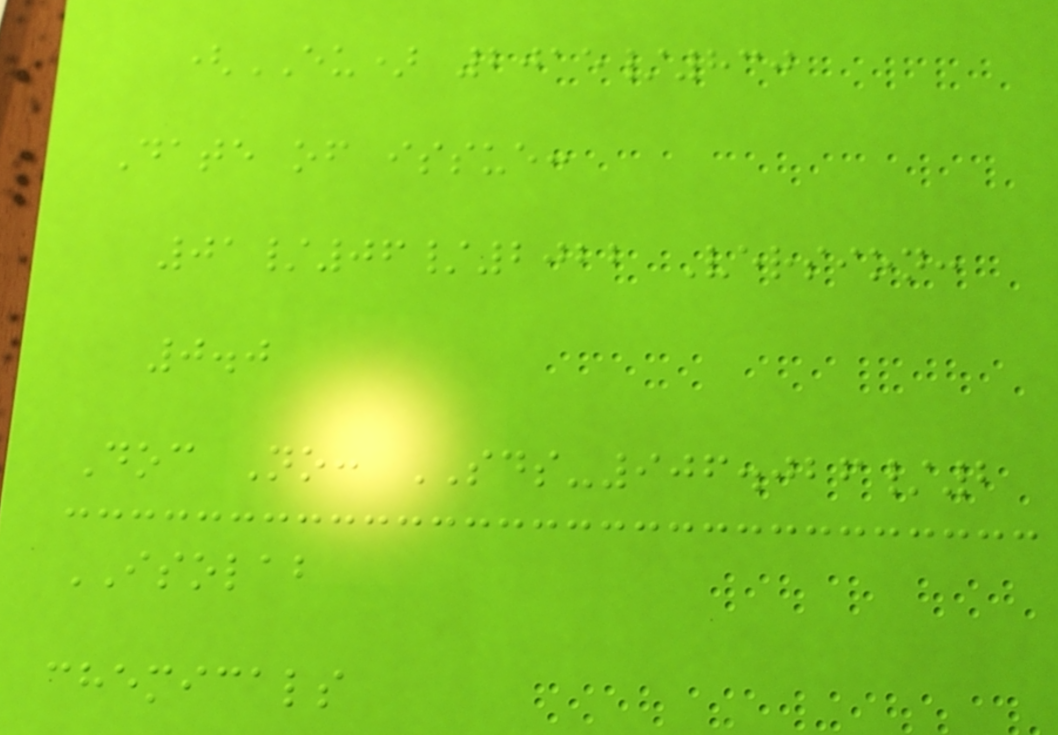(EU) 2015/830
Date of issue:
01/06/2022 Version:
0.0
Doc No: SDS-906.026/2
ISOLAB
chemicals
